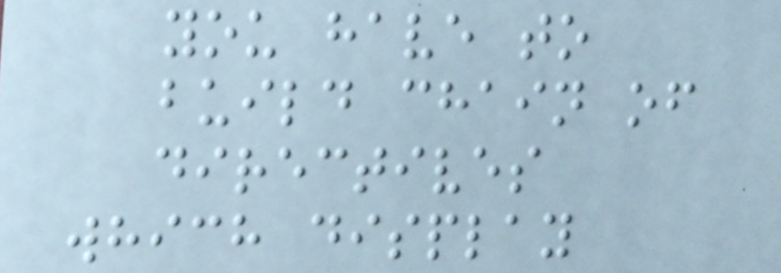you have to
build chain of
directives
which display
